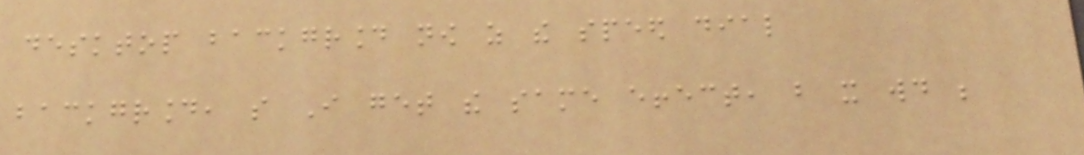desktop background now as the speed dial
background, so I get the same effect, but it would be
